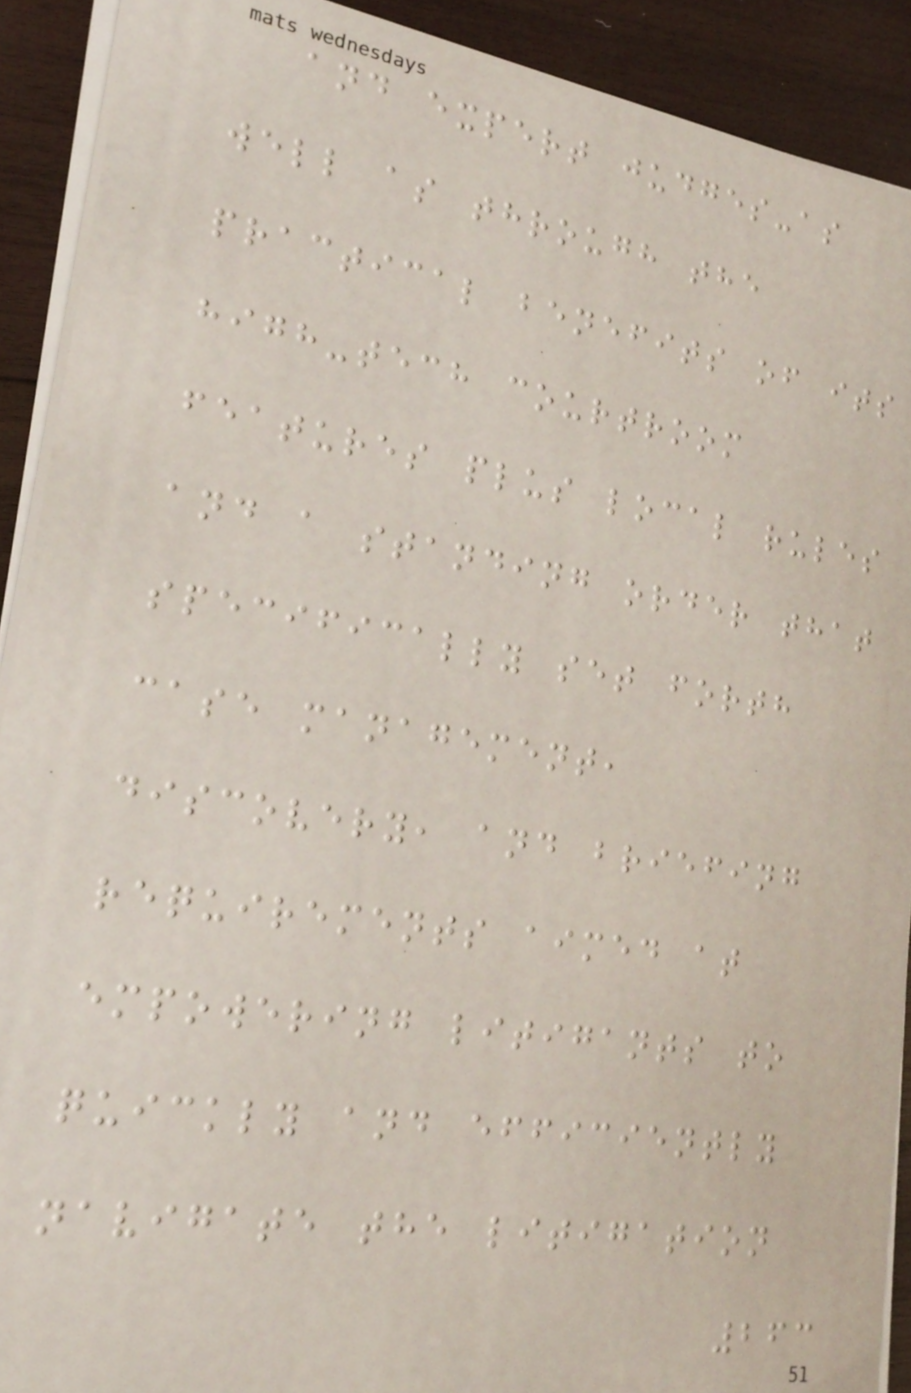and expert judges-as
well as through the
practical benefits of its
high-tech courtroom
features plus local rules
and a standing order that
specifically set forth
case management,
discovery, and briefing
requirements aimed at
empowering litigants to
quickly and efficiently
navigate the litigation
263
